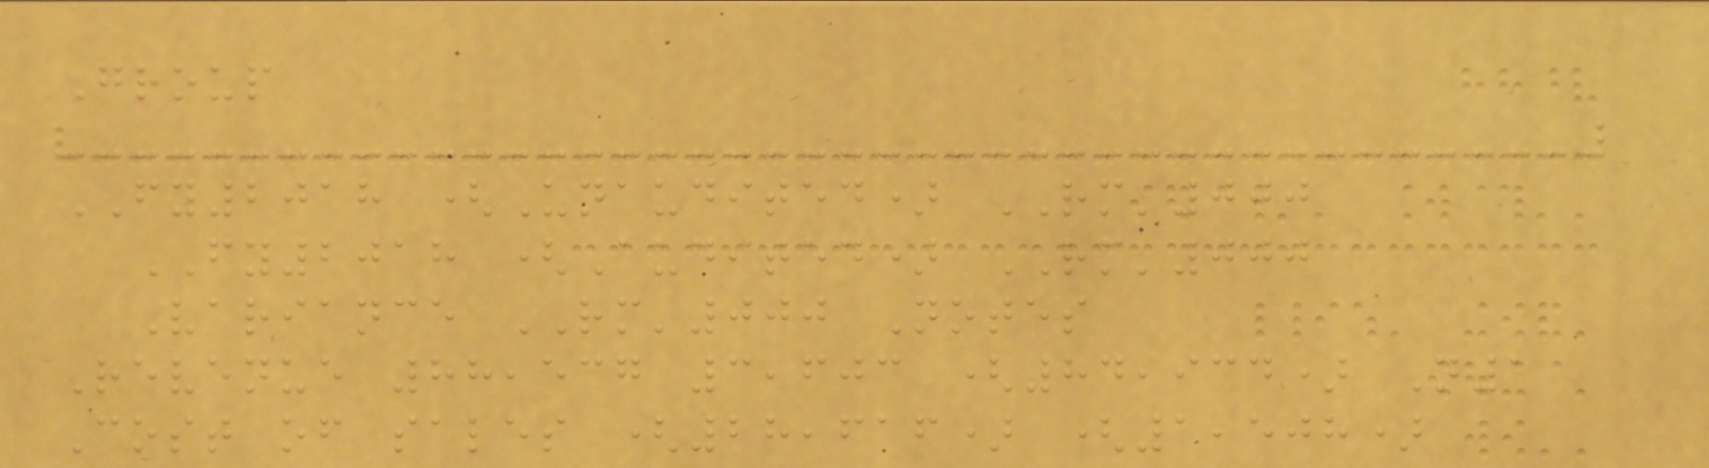Group
FY2018 (Unaudited) RM'000
FY2018 (Audited) RM'000
Variance RM'000 Notes
Revenue 88,537 3,603 (84,934) N1
Cost of sales (28,616) (1,508)
